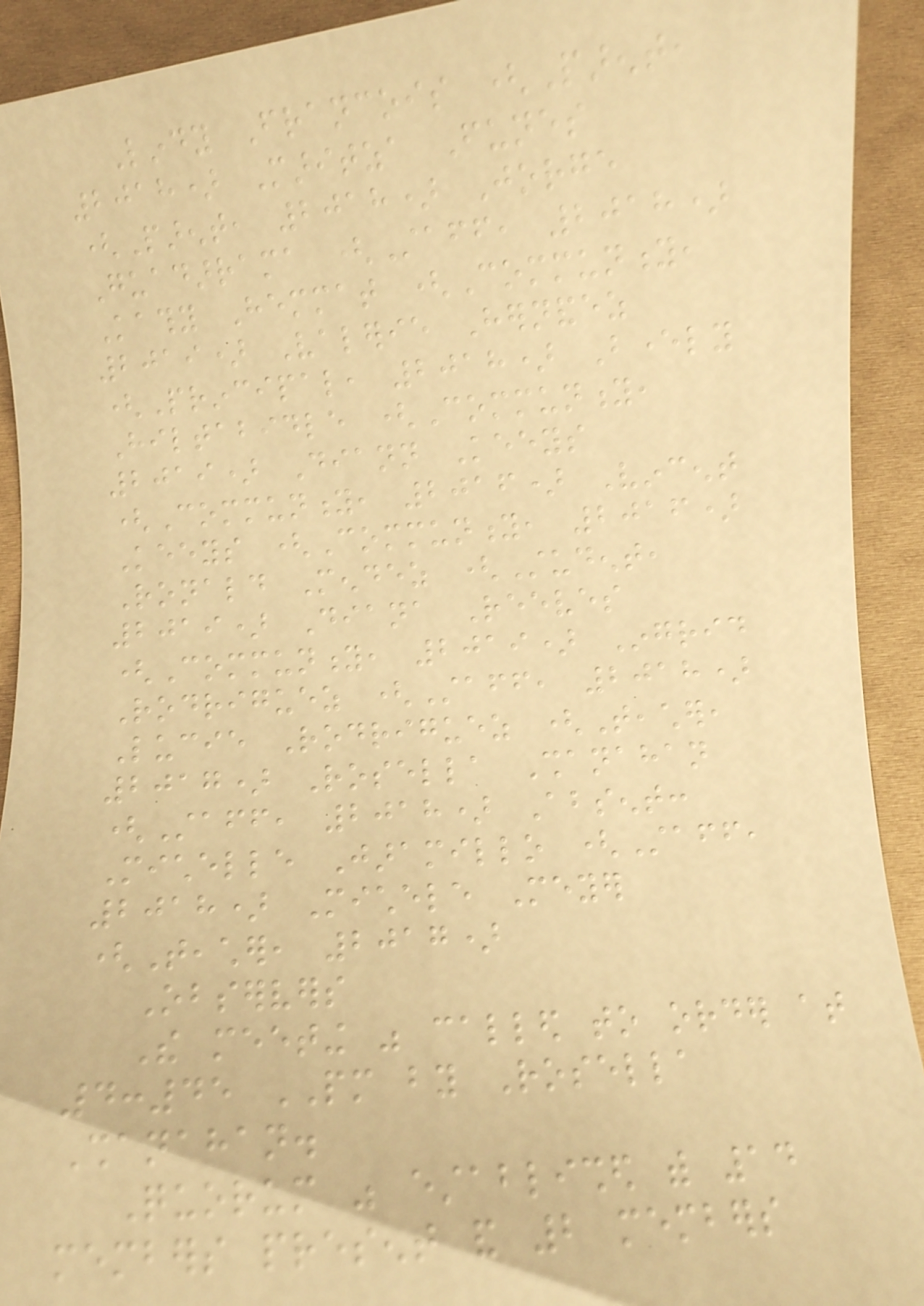Lindy Francois (Parent,
2018) Maritza Funes
(Parent, 2018) Jorge
Guadarrama (Staff, 2018)
Kathy Hemmat (Community,
2019) Valerie Hernandez
(Principal, 2018) Beverly
Hiltabidle (Community,
2019) Diann Keeys
(Community, 2016) Vincent
Keeys (Community, 2016)
Ronald Mendez (Student,
2019) Diana Reeves
(Community, 2019) Ingrid
Rodriguez (Staff, 2018)
Lucie Rodriguez (Teacher,
2017) Rosella Shanahan
(Staff, 2018) Absent:
Michelle Jaramillo (Staff,
2018) Michele Meyer
(Teacher, 2017)
Observers
The meeting was called to order at
4:45 PM by Rosella
Shanahan.
Quorum was established with 14
members present and 2 members
